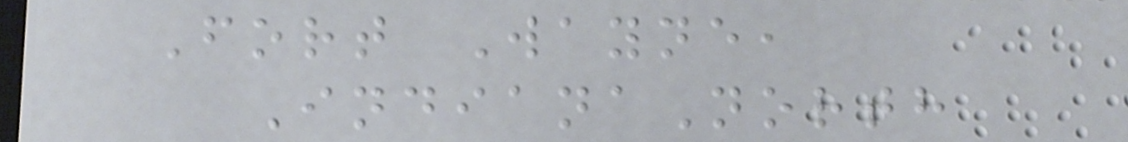Fort Wayne,
IndianaNorth
